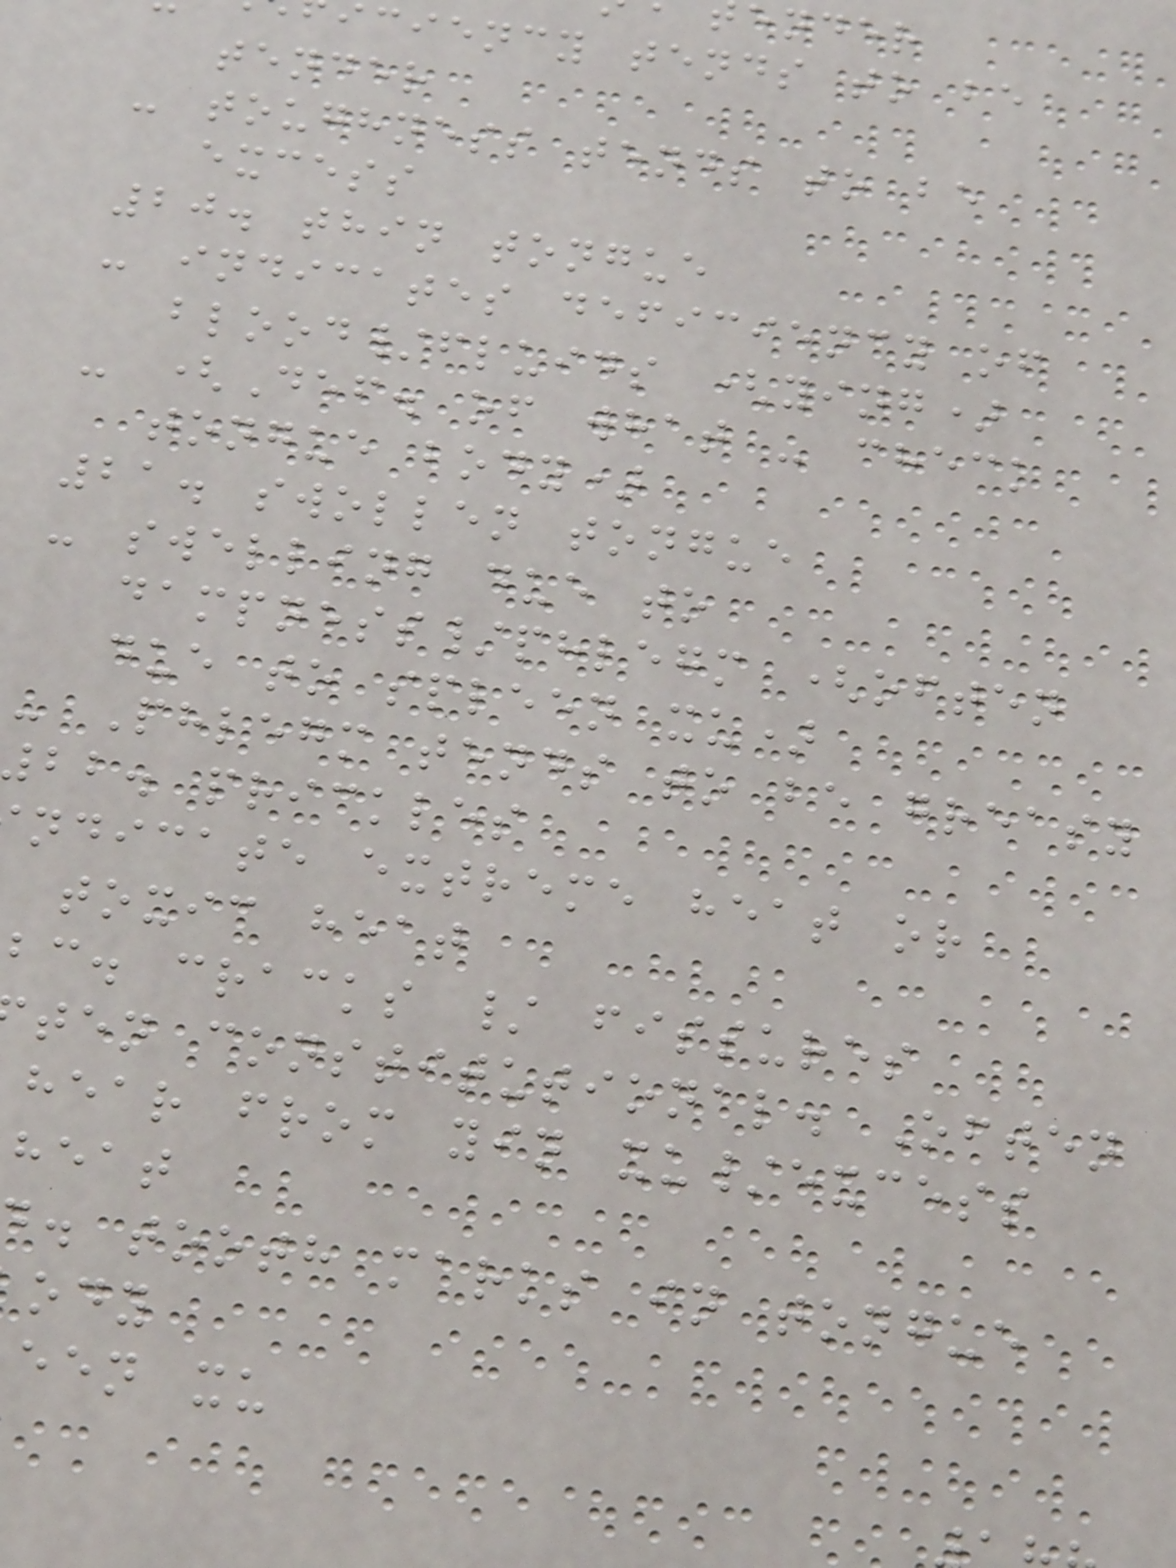iciency tends to be
tender
- toughness tends to be
excess
20. thin tongue
- indicates deficiency of
blood/fluids (ying)
- (Def. of what - check
tongue body)
21. swollen tongue
- swelling due to
dampness/phlegm (often
due to spleen xu)
- Phlegm tends to be greasy
bb. prickles
ndicate extreme heat or
toxic heat
bc. cracks / fissures
ten constitutional. Often
hear from yin xu/excess
heat
. tooth marks in tongue
een xu
